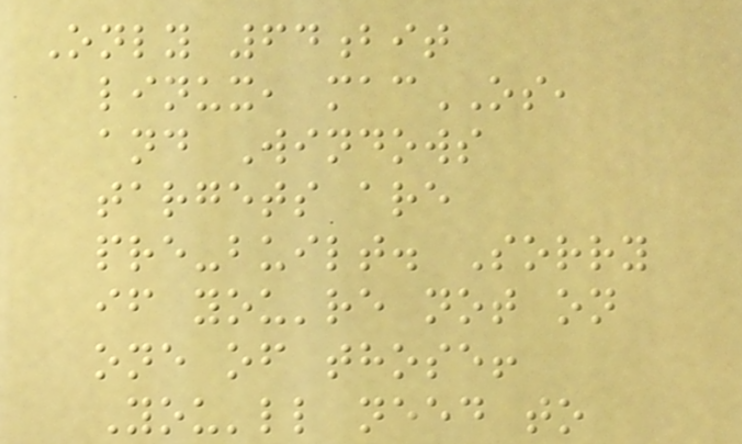Only 64bit
linux, macOS,
and Windows
targets are
pre-built. Sorry
if you're not on
one of those!
You'll need to
